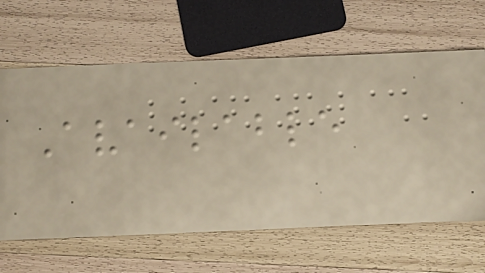Available
